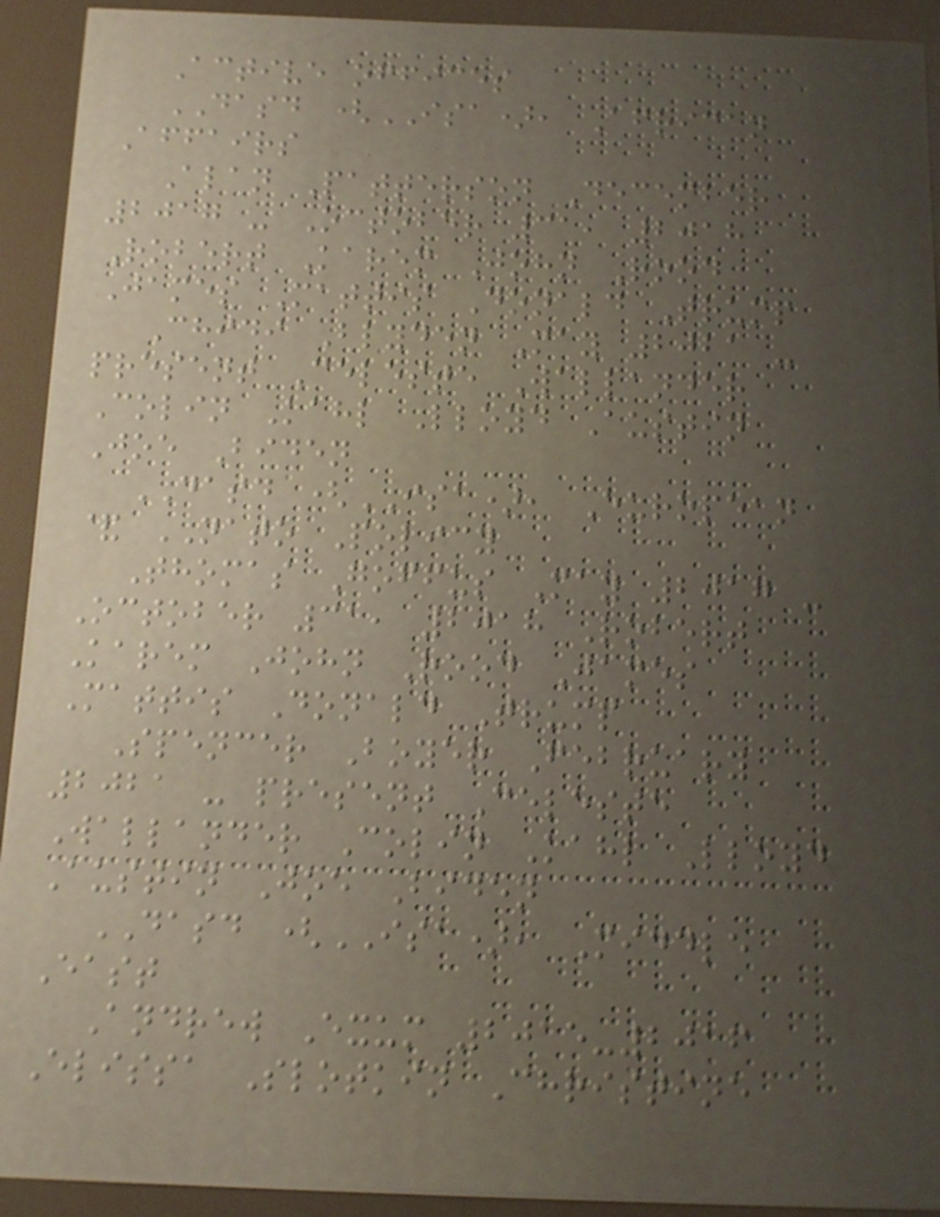Active offices
DASD (ISA), African
Affairs
Alan Patterson December
2017 - October 31, 2018
Robert Karem John Rood
James Mattis Donald Trump
Chidi Blyden May 2021 -
present Celeste Wallander
Colin Kahl Lloyd Austin
Joe Biden
DASD (ISA), European
& NATO Policy
Thomas Goffus May 2017 -
October 31, 2018 Robert
Karem John Rood James
Mattis Donald Trump
Spencer Boyer February
2021 - present Celeste
Wallander Colin Kahl Lloyd
Austin Joe Biden
DASD (ISA), Middle
East
Andrew Exum 2015-2016
Elissa Slotkin Christine
